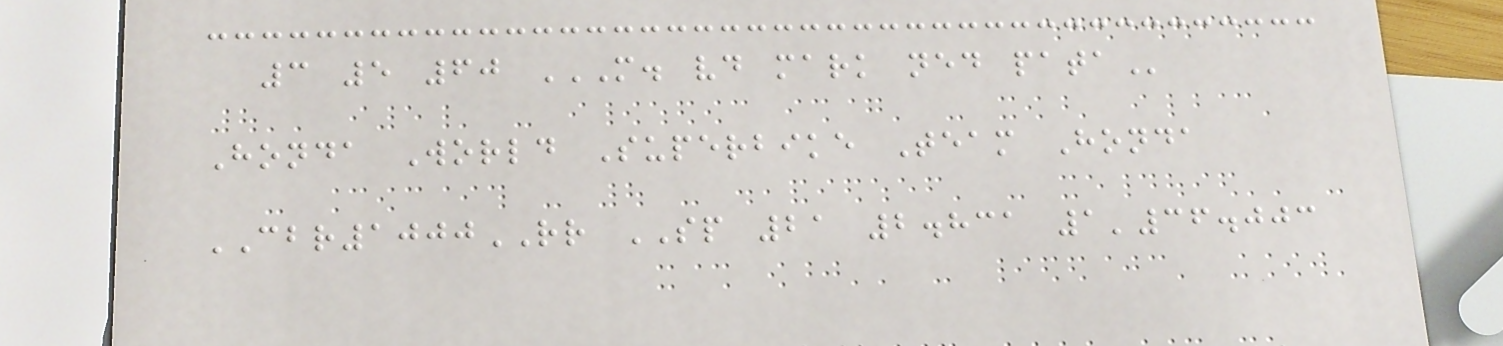3 5 60 M. VD MARK NED PATA
Honda World Superbike Team Honda
CBR1000RR SP 21 2.831 1'36.003
